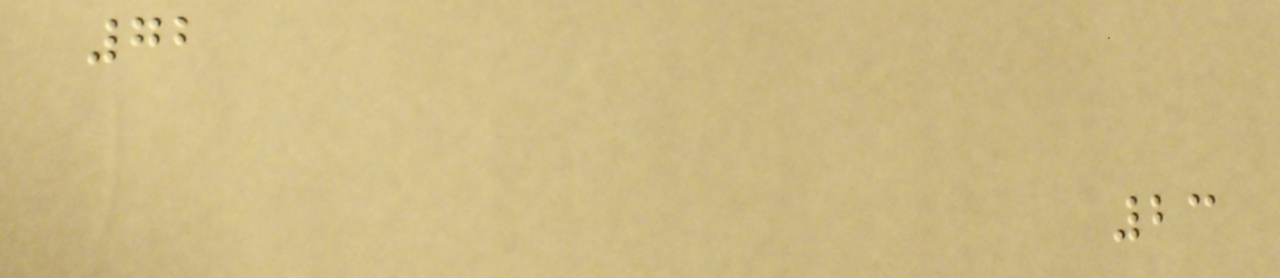72
23
